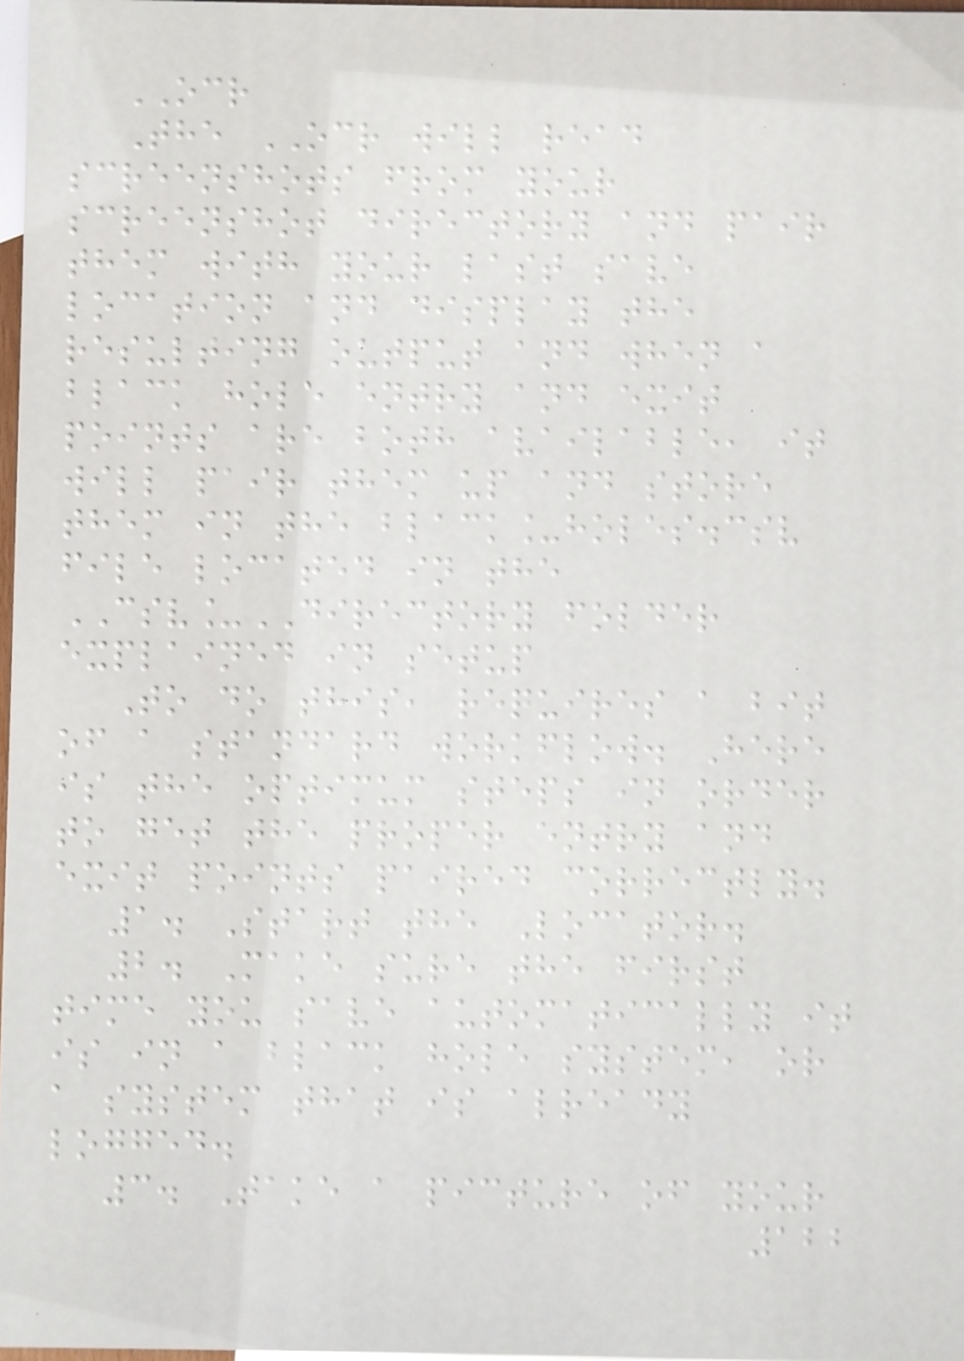OCR
The OCR will read
screenshots from your
screenshot directory and pair
them with your last save
location and display the
resulting output and when a
black hole entry and exit
points are both available, it
will pair them up and store
them in the black_holes.csv
file located in the
CSV_DIRECTORY folder
explained in setup
To do this, requires a bit
of a standard workflow. Here
is the optimum steps in order
to get the proper entry and
exit points paired correctly.
1. Start the Locator.
2. Make sure the first
time you save automatically it
is in a black hole system, or
a system that is already
logged.
3. Take a picture of your
122
